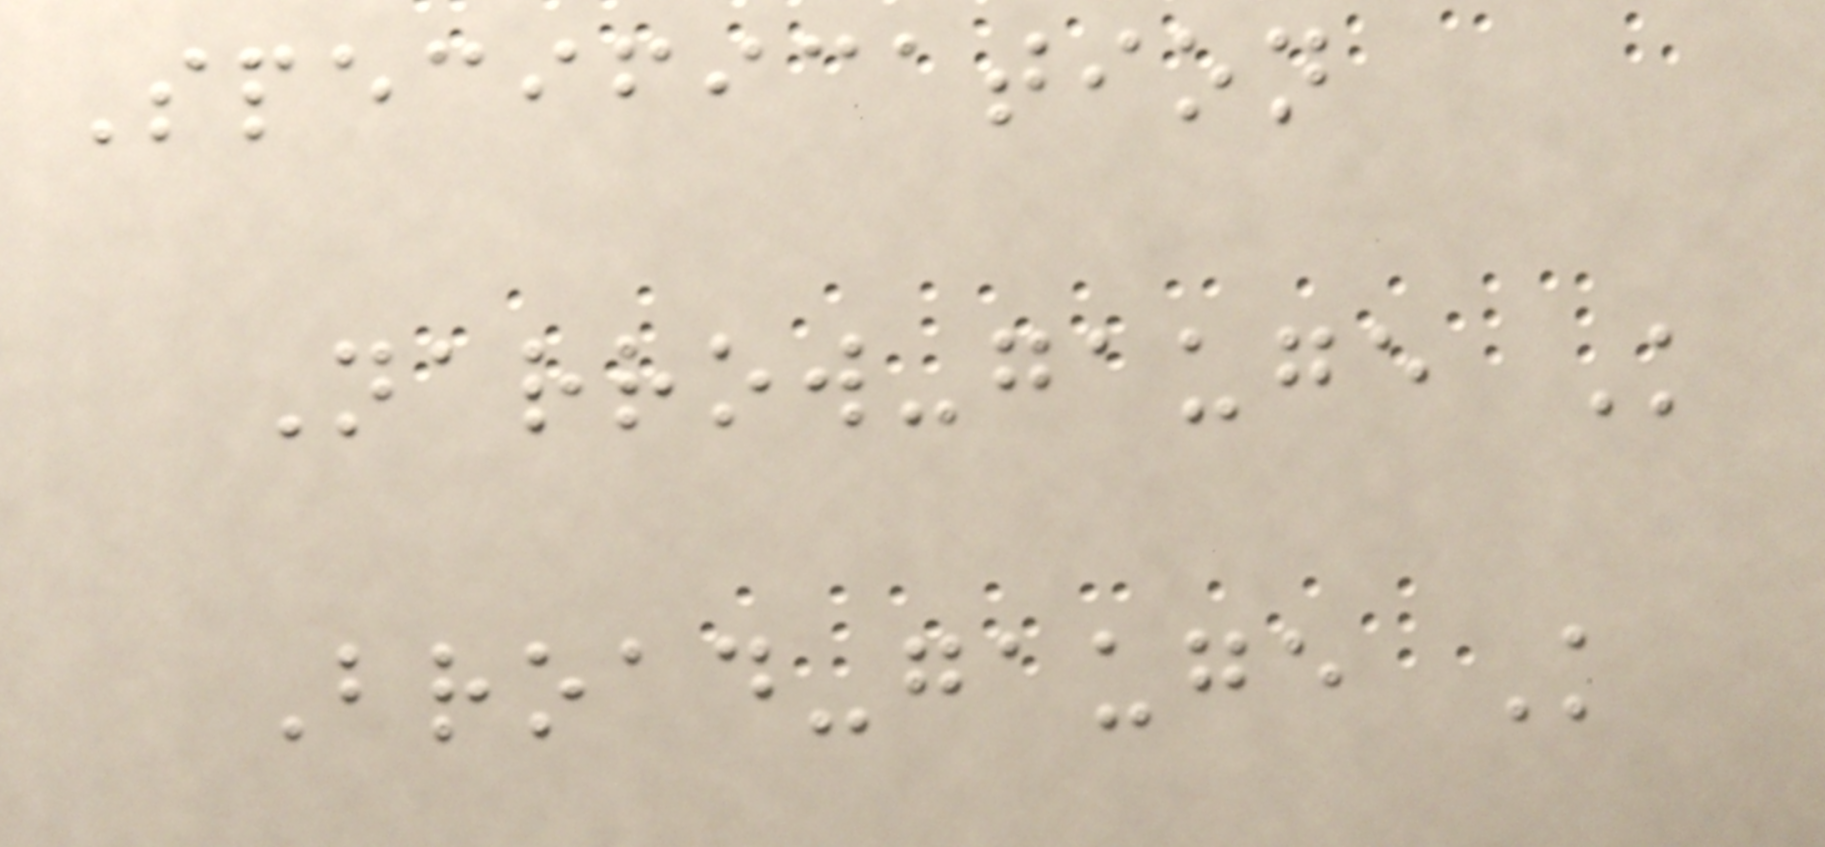Specification
Narrow-gauge K
Broad-gauge K
